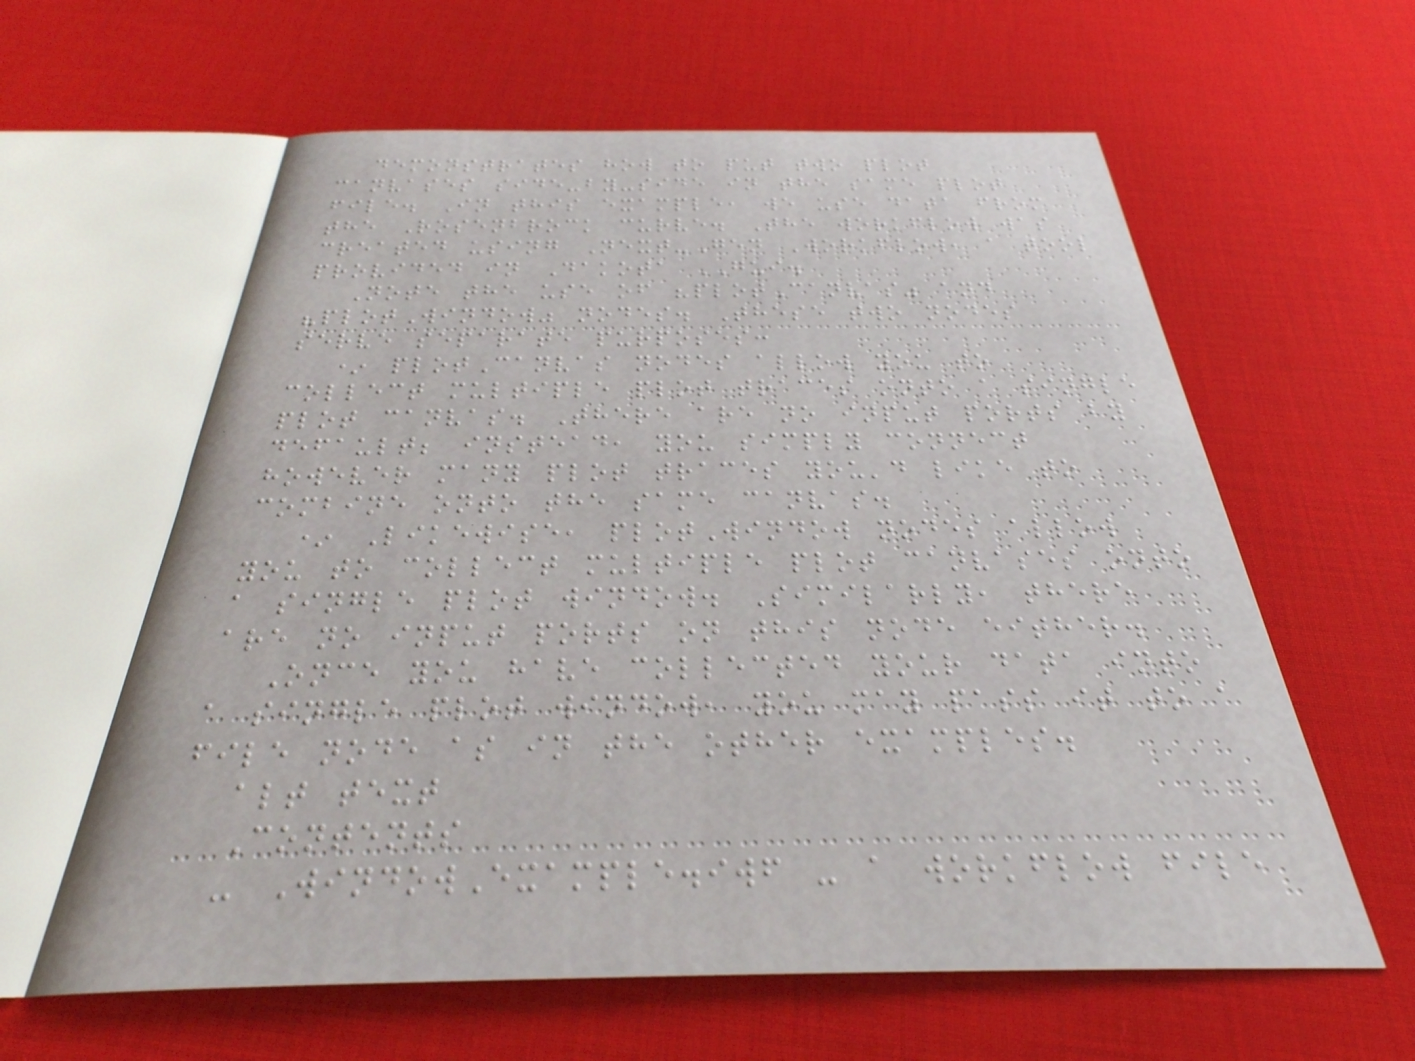demonstrates how to put two plot
canvases side-by-side in the same plot
file. In this example, we use data from
the Rosenbrock curve. The workflow was
created using Next-Gen Workflow, a tool
provided in Dakota GUI.
Note the use of "plotCanvas" and
"plotWindow" nodes. These two nodes
serve separate purposes:
* plotCanvas nodes allow you to
collect multiple plot traces onto a single
plot canvas. There are no input ports by
default; instead, you simply connect
however many plot traces you'd like to
combine onto the same canvas.
* Likewise, plotWindow nodes allow
you to collect multiple plot canvases onto
a single plot window. Similarly, there
are no input ports on this node either.
Once you have collected your data into
a single plot window, you may pass it to a
file node as in the other examples.
alt text
Contents
- WindowExample.iwf - a workflow file
